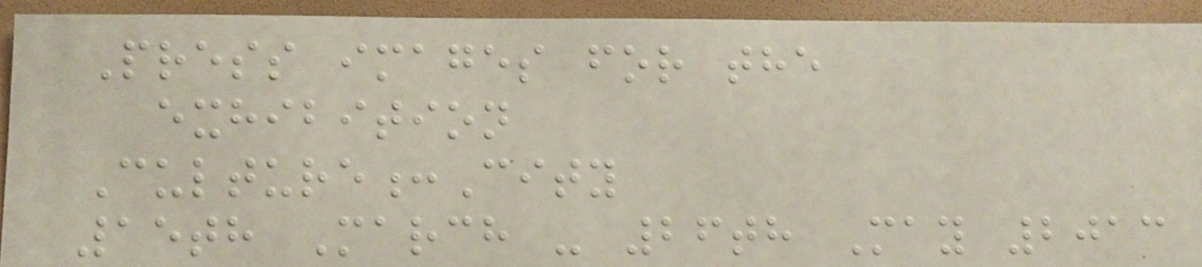Press images for the
exhibition
Culture:City
15th March - 26th May 2013
